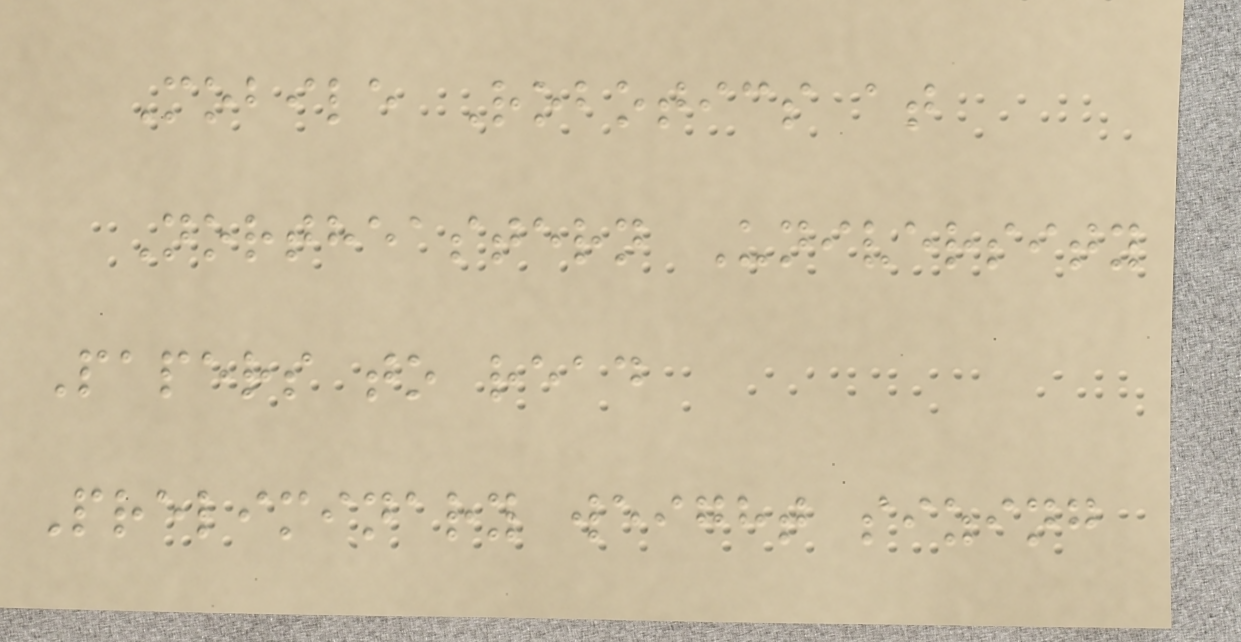Mobile Robotics at
Northeastern University
Papers to read
Preliminary weight sizing
